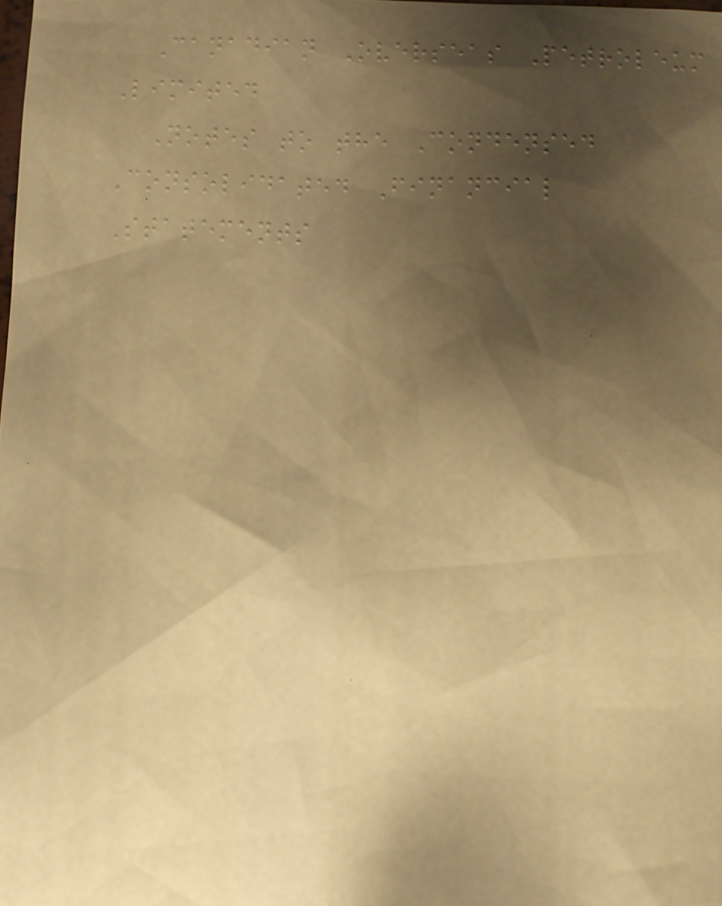Canadian Overseas Petroleum
Limited
Notes to the Condensed
Consolidated Financial
Statements
